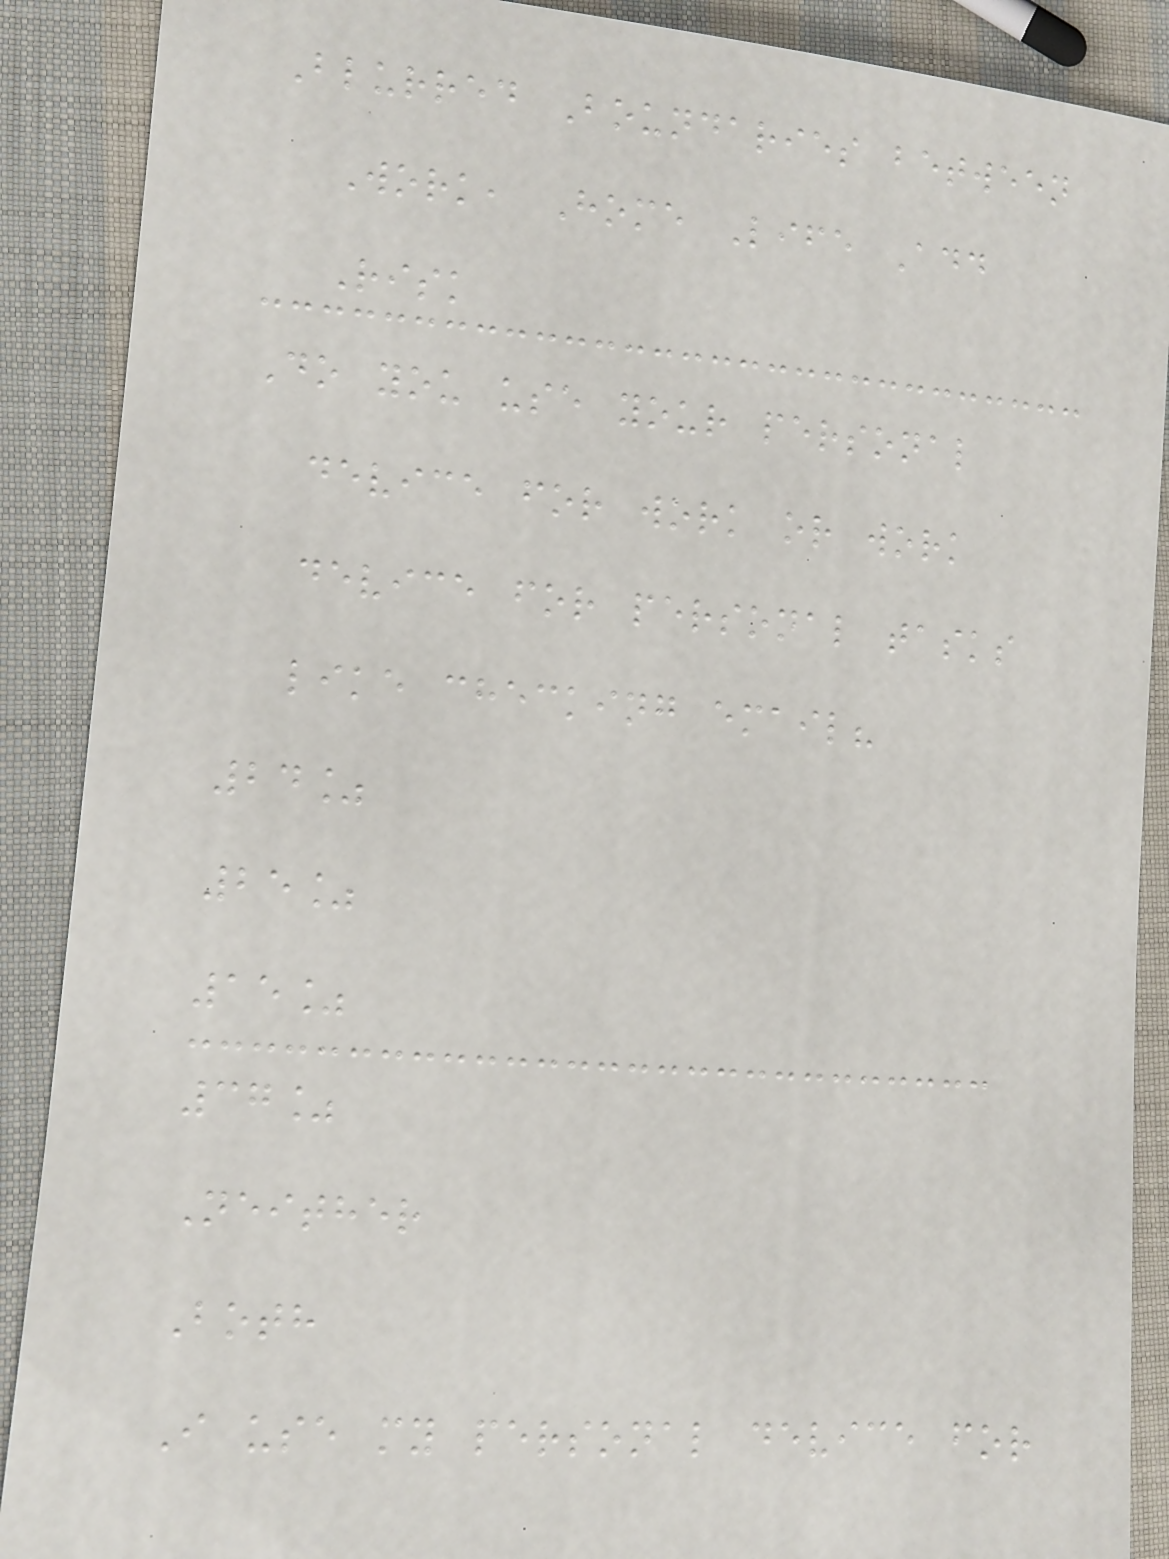Blurred Boundaries between
Work, Home Life Add
Risk
Do you use your personal
device for work or work
device for personal tasks
like checking email?
24%
25%
15%
37%
Neither
Both
I use my personal device for
